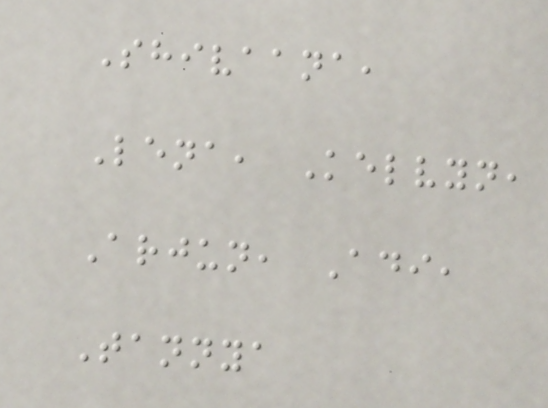Shivaana,
Lena, Kelvyn,
Arjun, Adi,
Tannya
